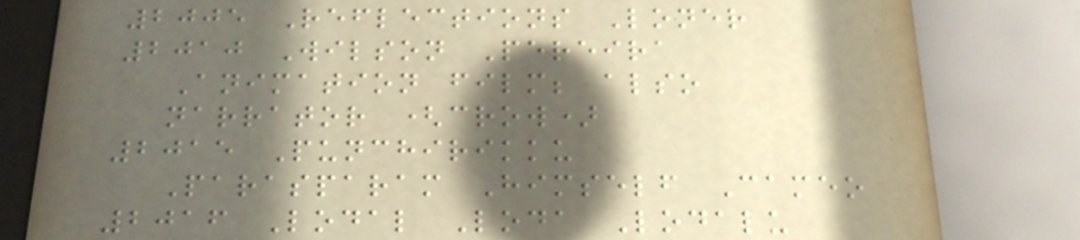2005 Reflections Loner
2010 Wilson Pereira
Animation film; also
narrator (crow)
2015 Punchirikku
Parasparam Himself Cameo
2016 Lodal Loda Lodalu
